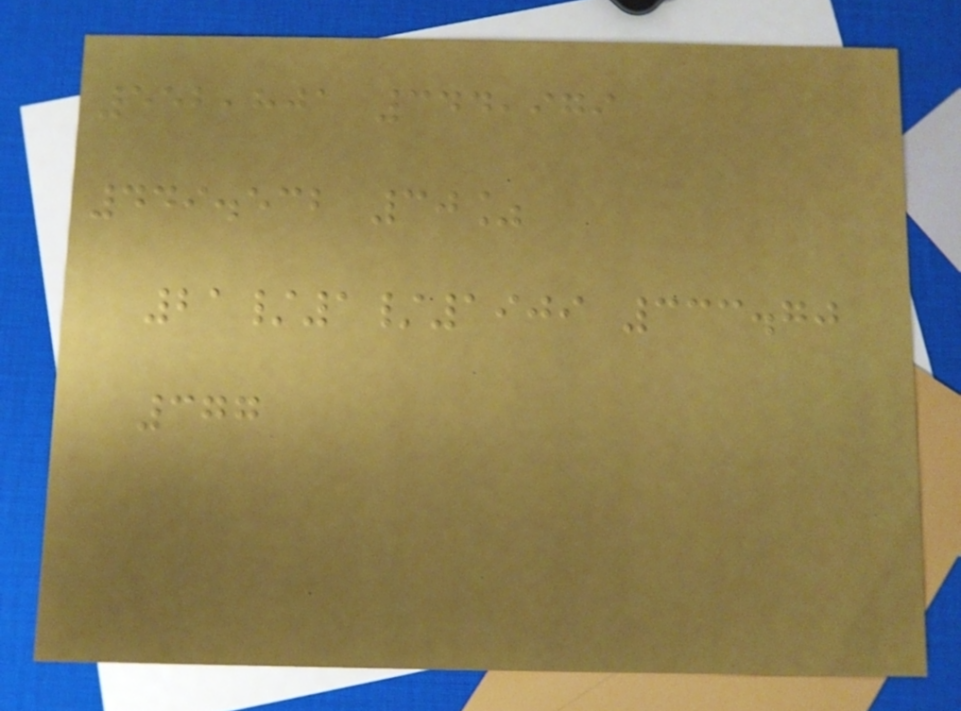552,801 344,979
449.532 30%
21/1/1909 333.70
377
